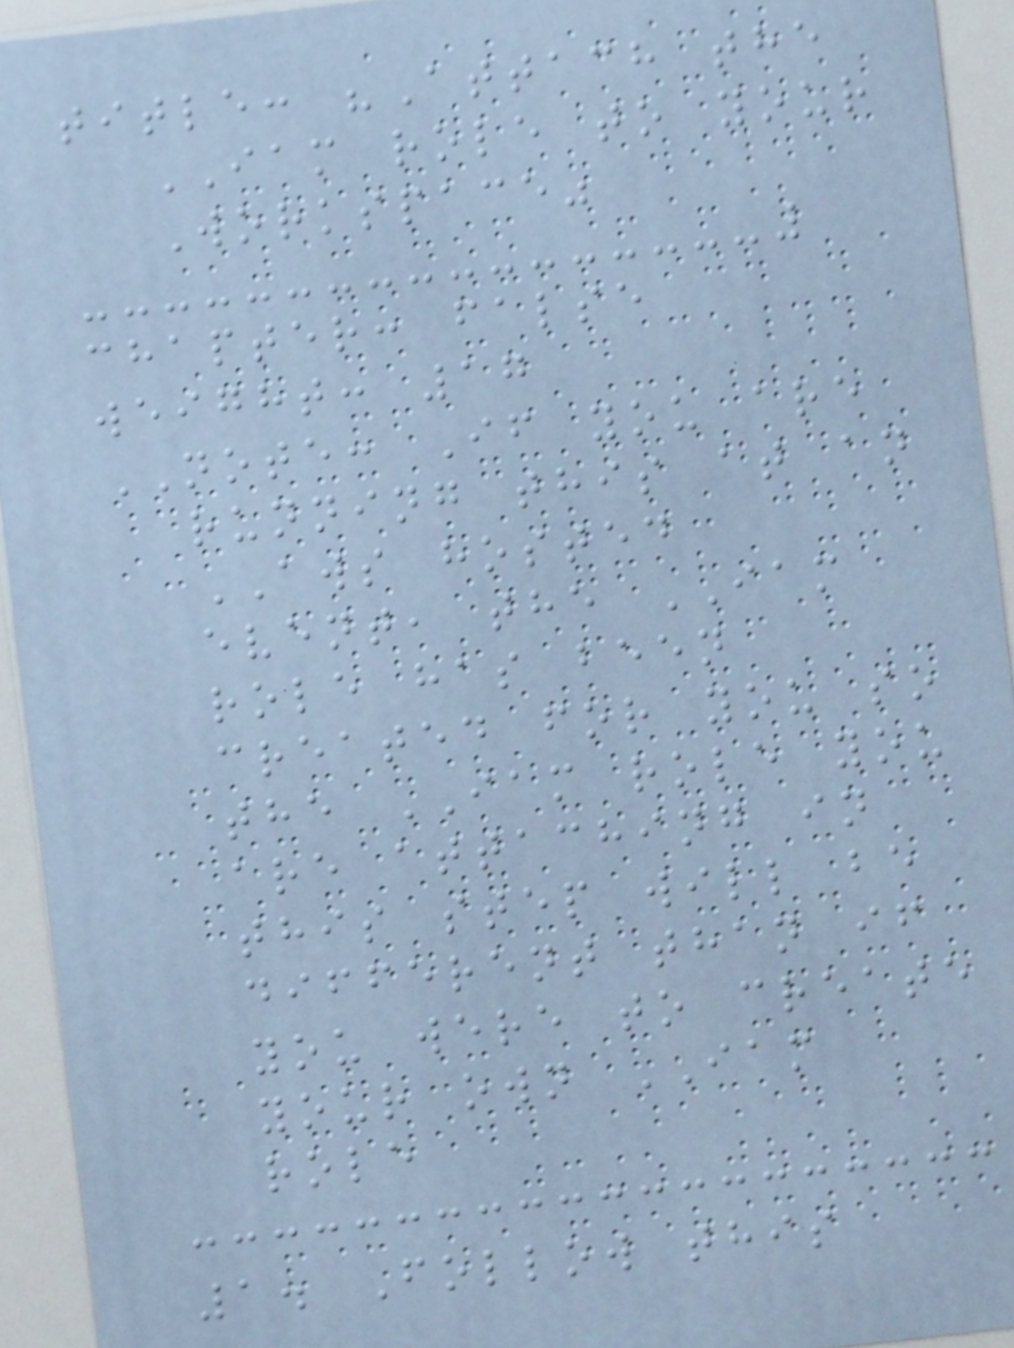title: "Attach the
IAM role to your
Workspace"
chapter: false
weight: 17
NOTE: If you are
running this at an
AWS hosted
event, the IAM
role has been
created for you so
the IAM role you
are attaching in
this step will be
different than if
you were to create
your own IAM
role
1. Follow this
